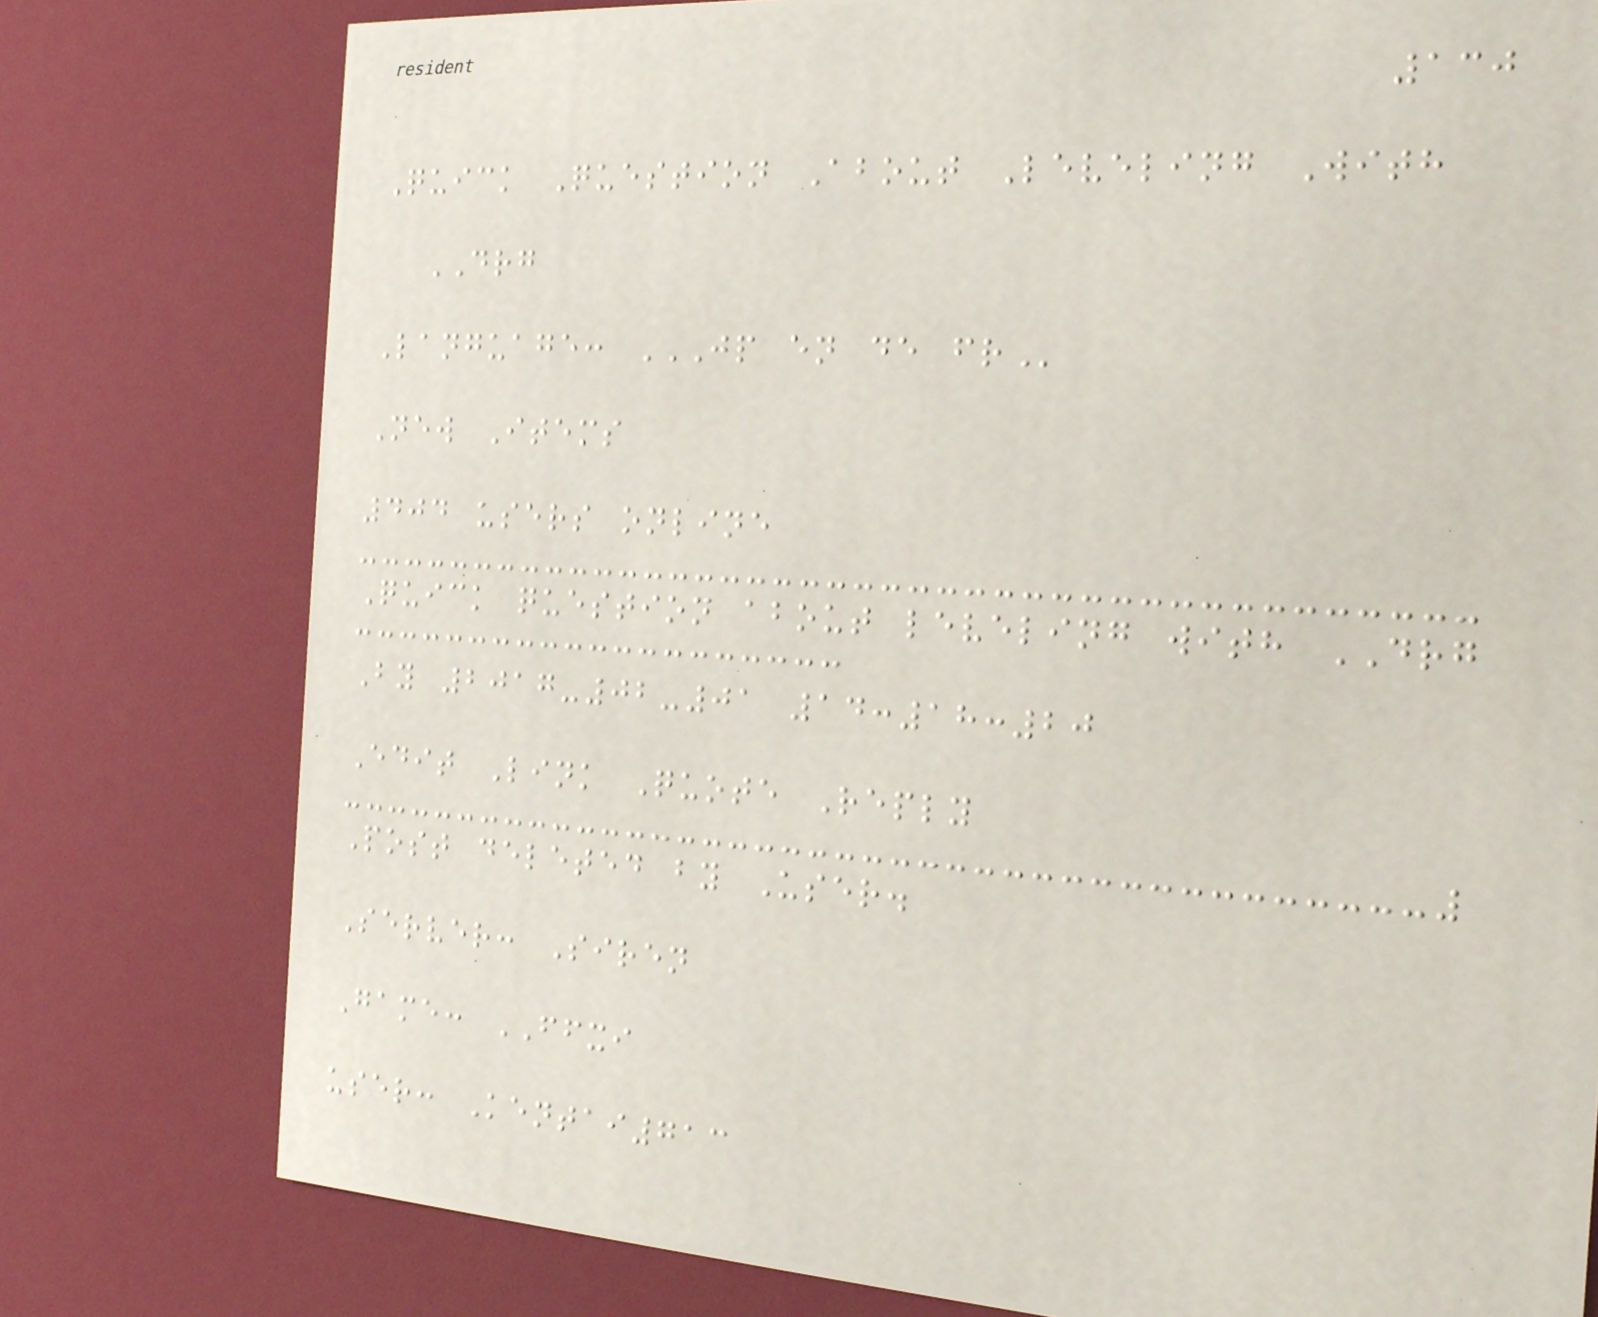130
Quick Question About Leveling With
DRG
Language: JP EN DE FR
New Items
404 users online
Quick question about leveling with DRG
By 2017-02-01 14:18:20
Edit Link Quote Reply
Post deleted by User.
Server: Siren
Game: FFXI
user: Kentai713
